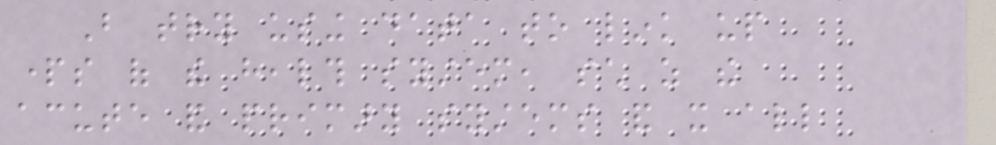But try using data to link up
parts of the health system, such as the
acute and primary systems and it all
